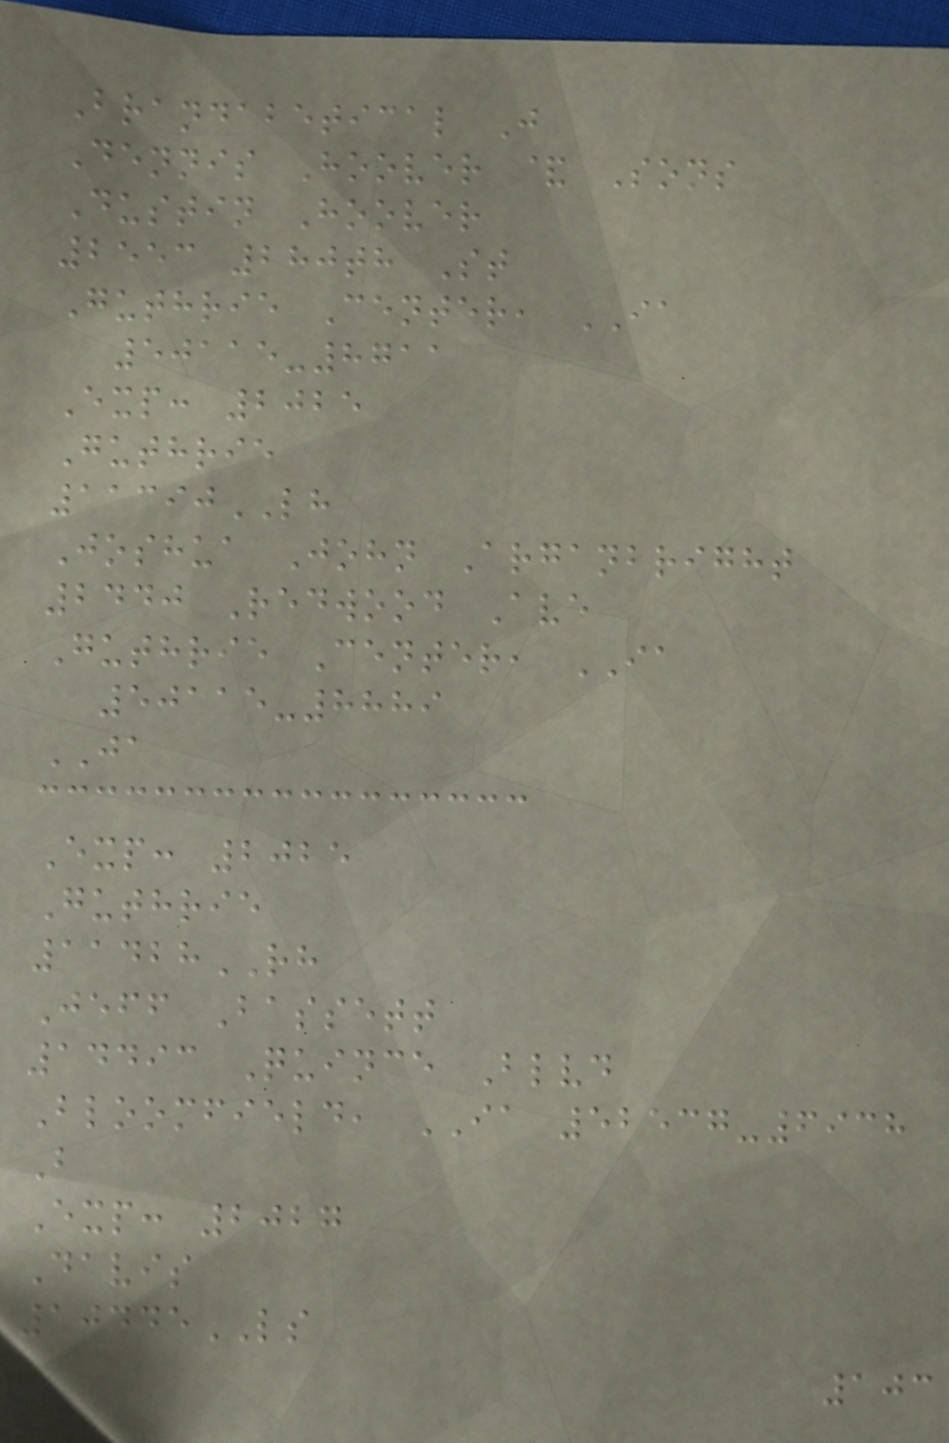Brandabetical J
Dennis Hoover & Sons
Dustin Hoover
2553 280th St
Guthrie Center, IA
50115-8711
Exp: 2025
Guthrie
11390LH
Joshua John Arganbright
2440 Redwood Ave
Guthrie Center, IA
50115-8889
JA
Exp: 2025
Guthrie
11428RH
Jeff Bassett
14493 Quince Blvd
Bloomfield, IA 52537-6938
B
Exp: 2027
Davis
10445LS
103
